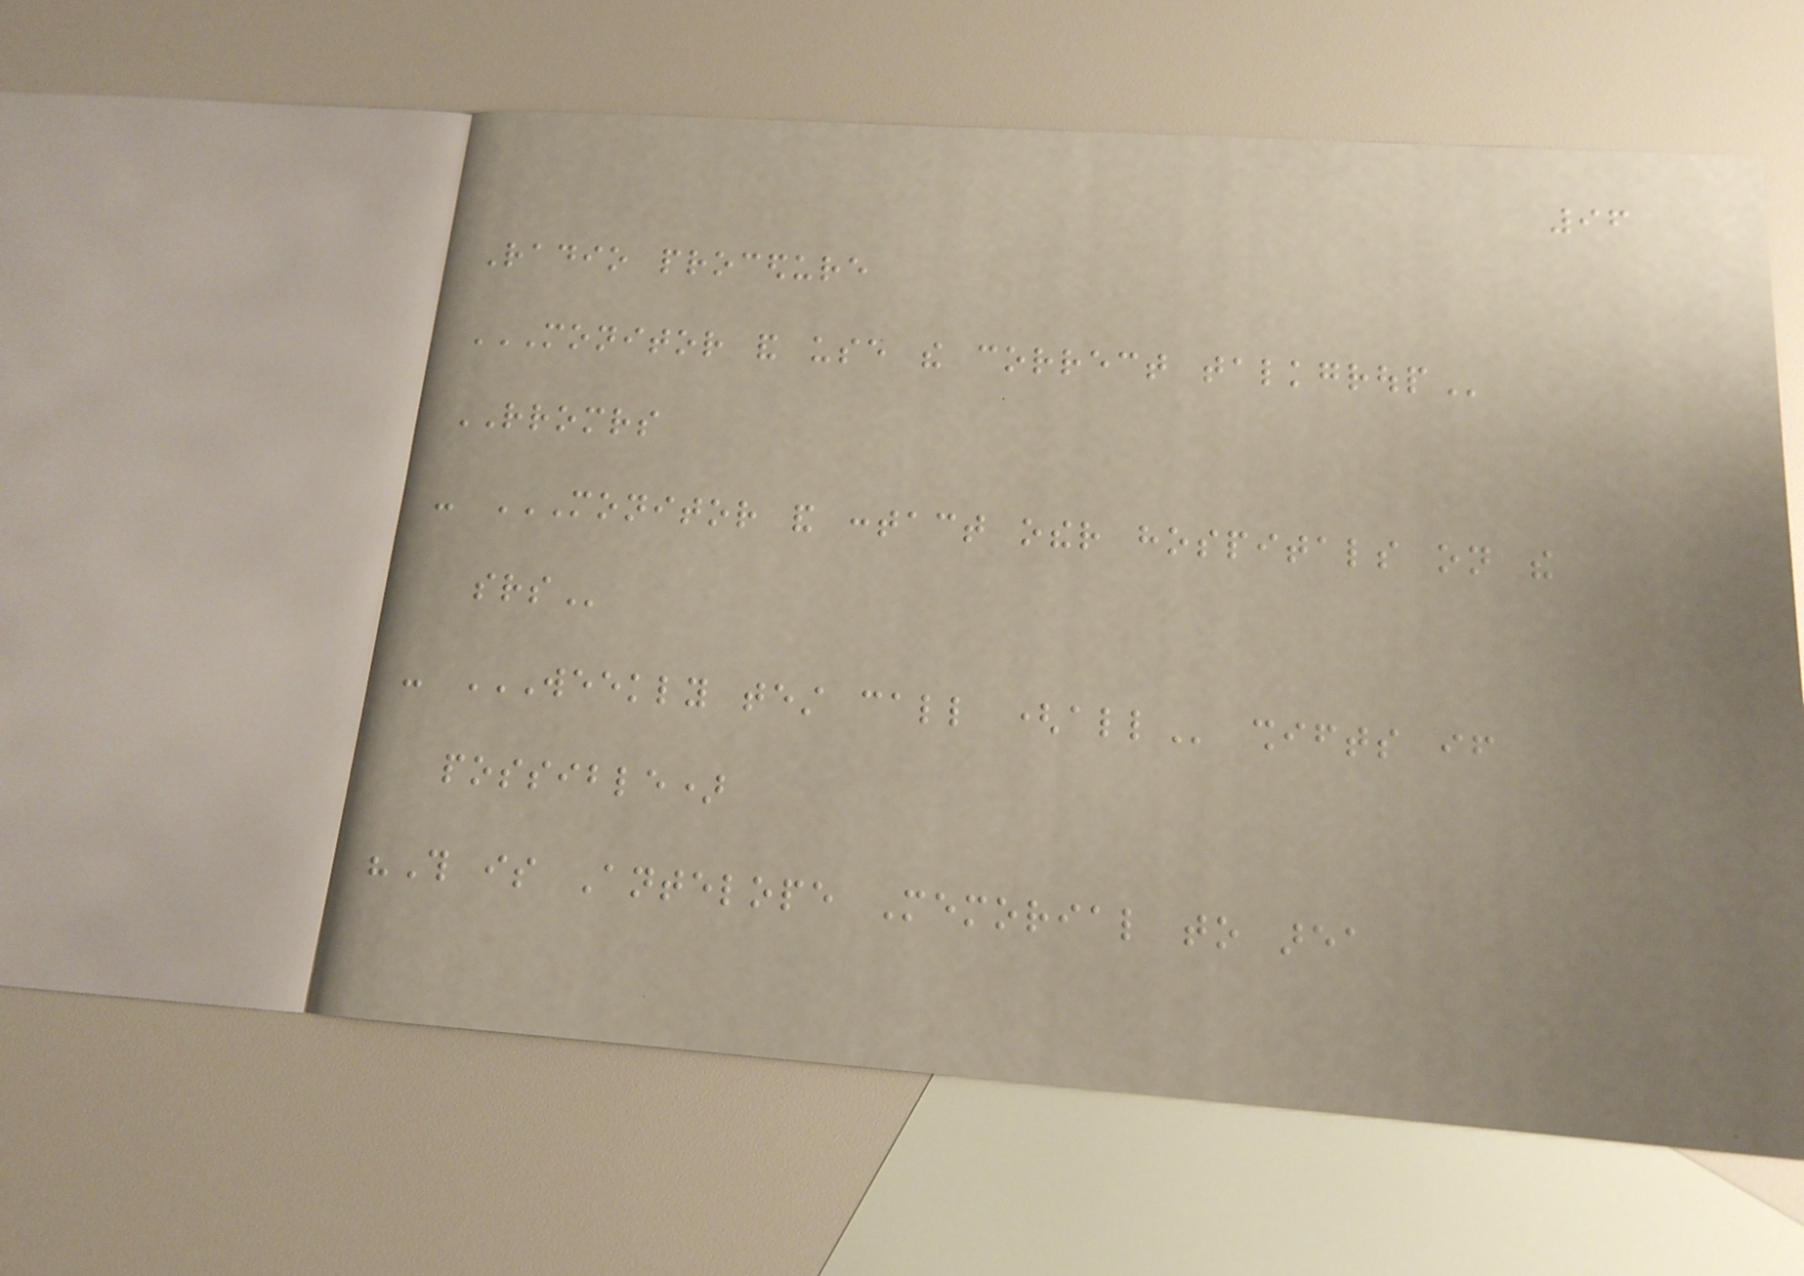96
Radio procedure
MONITOR AND USE THE CORRECT TALKGROUP
RROMRS
- MONITOR AND CONTACT OTHER HOSPITALS ON THE
SRS
- WEEKLY TEST CALL (ALL shifts if
possible)
"This is Antelope Memorial to area
